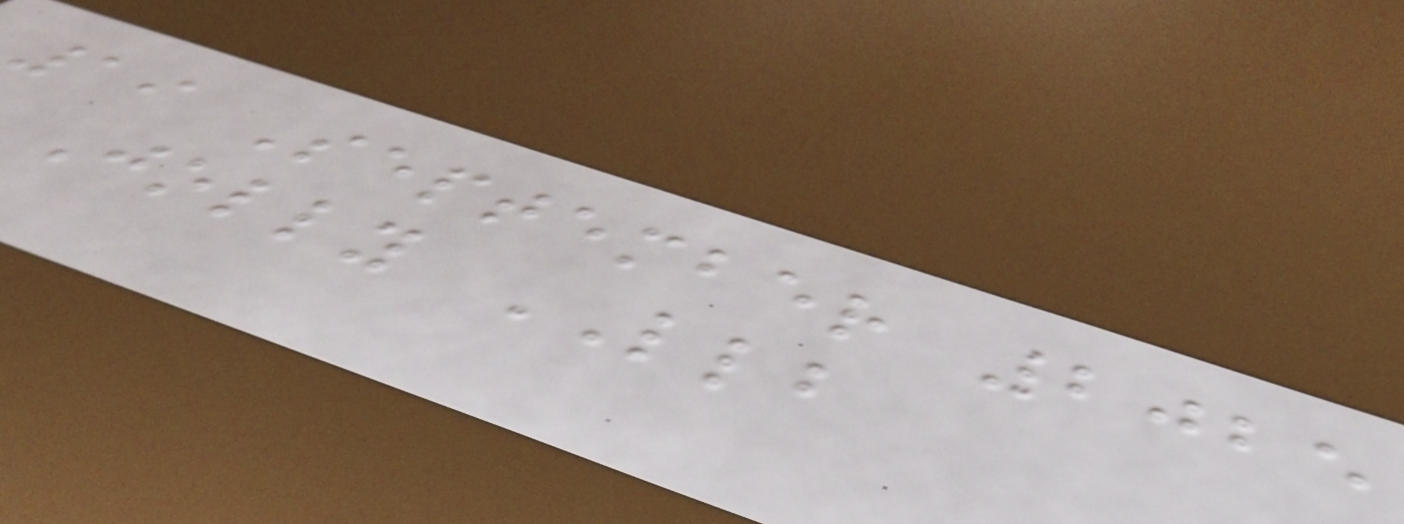19 September 2025
Jolly LLB
